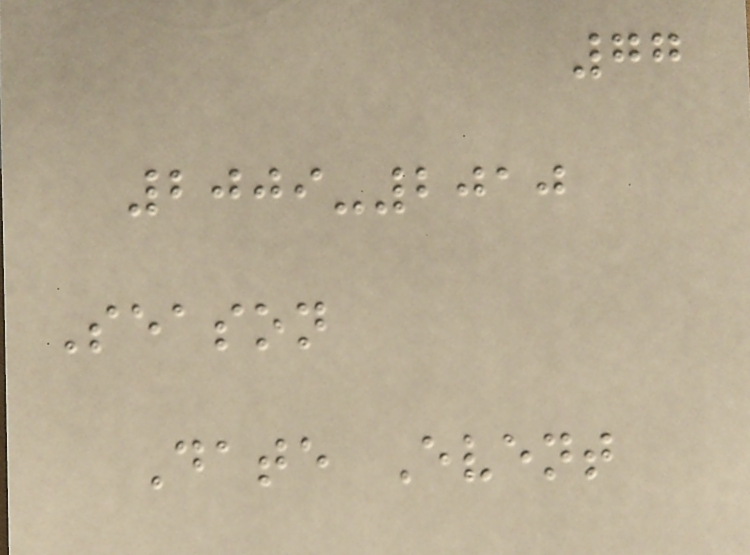77
2009-2010
Season
Date Event
